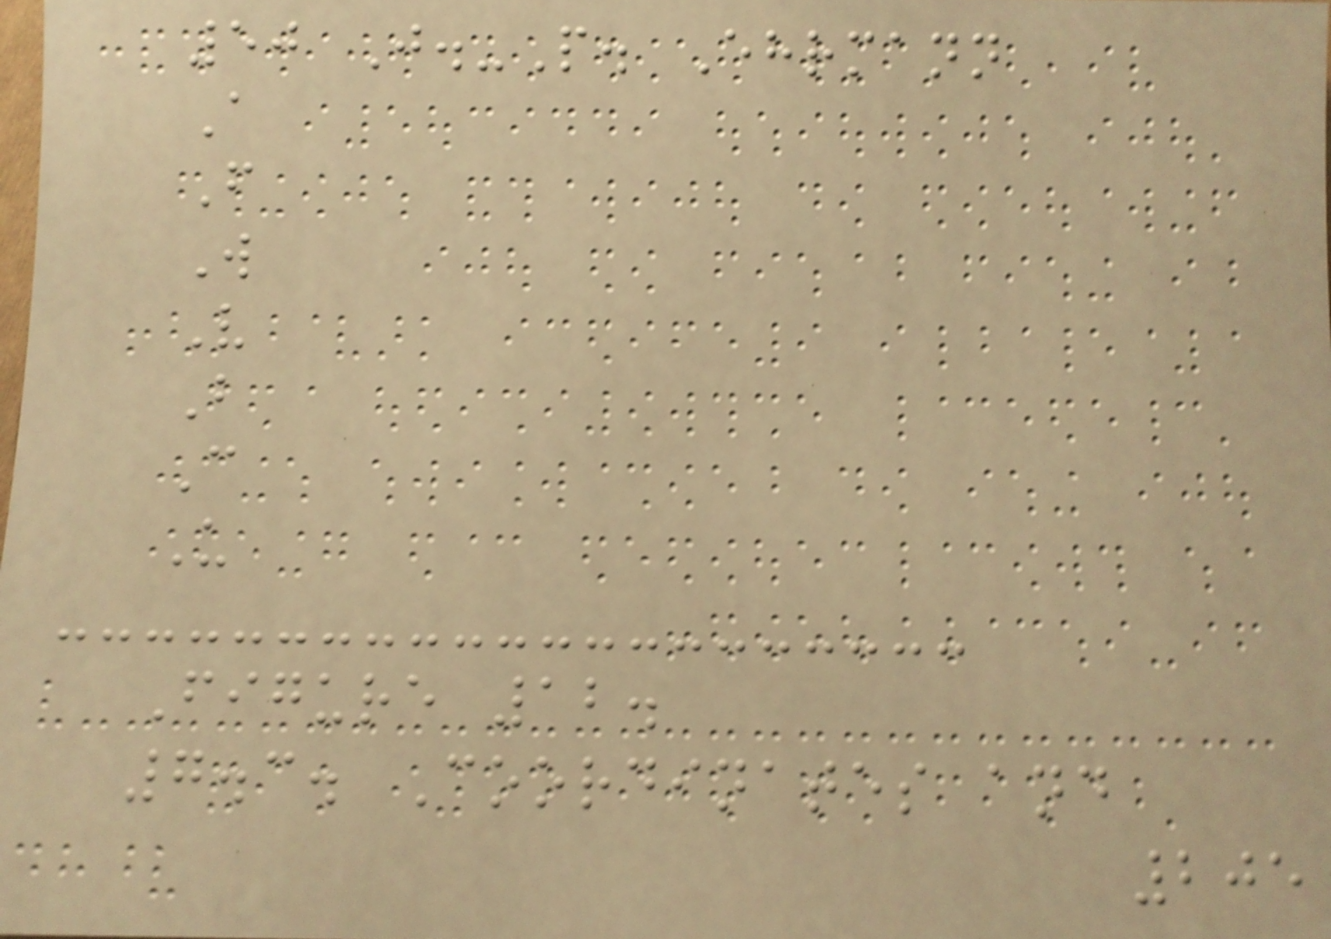50 J.-P. Ehrmann
A
F
W
V
B
C
U
Figure 12.
7.3. Coordinates and
205
